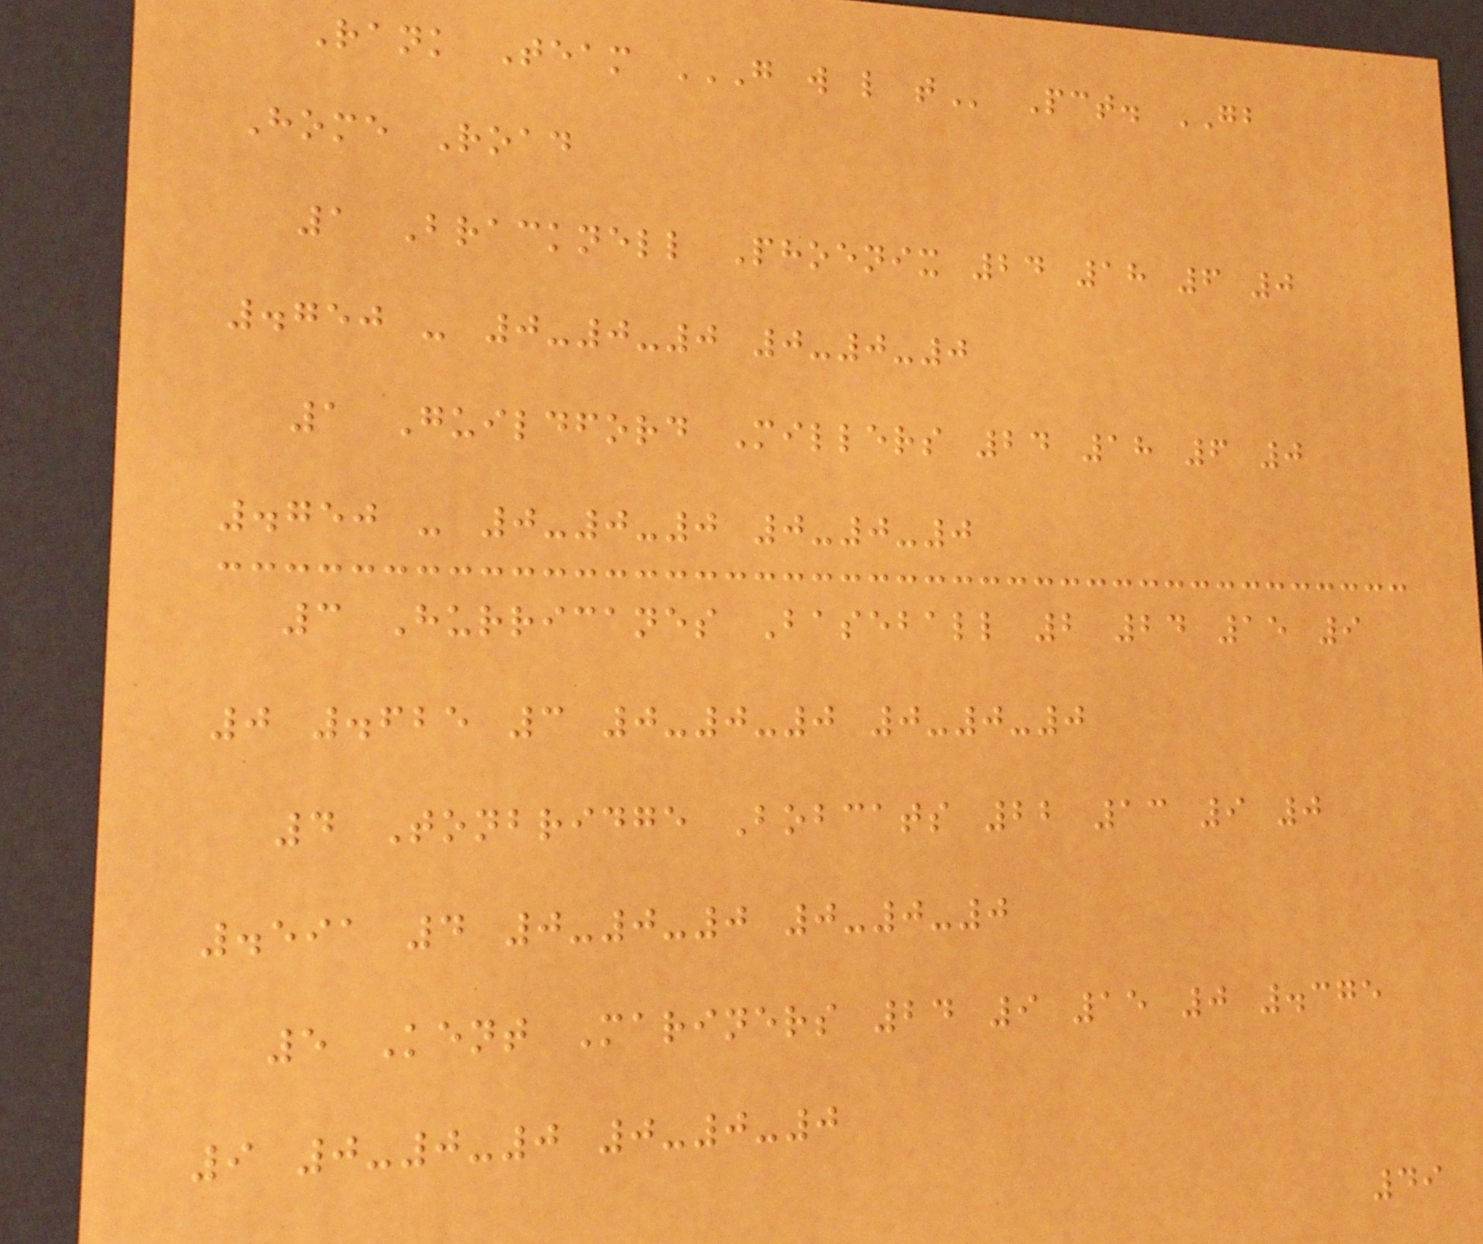Rank Team G W L T Pct. GB
Home Road
1 Bracknell Phoenix 24 18 6 0
.750 - 0-0-0 0-0-0
1 Guildford Millers 24 18 6 0
.750 - 0-0-0 0-0-0
3 Hurricanes Baseball 2 24 15 9
0 .625 3 0-0-0 0-0-0
4 Tonbridge Bobcats 22 13 9 0
.591 4 0-0-0 0-0-0
5 Kent Mariners 24 9 15 0 .375
9 0-0-0 0-0-0
49
